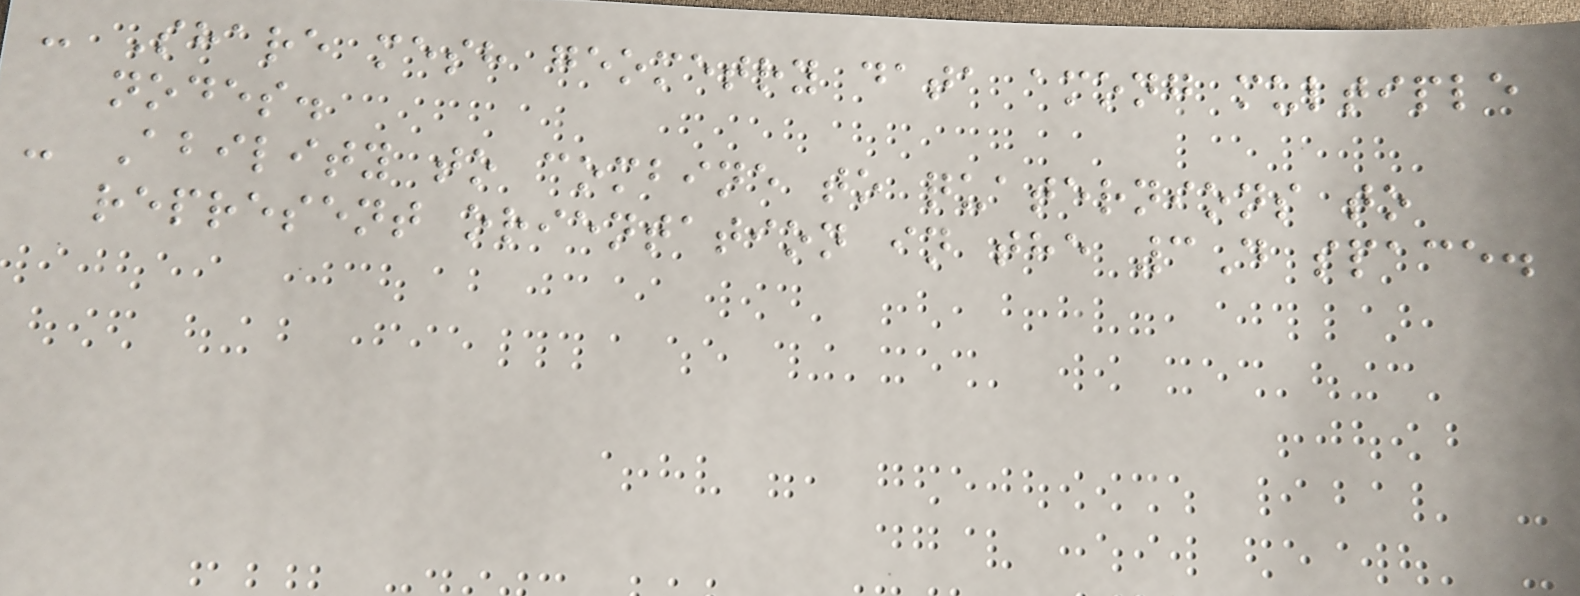- Share mesh geometry data among multiple
nodes.
- Ability to combine to quaternions to
represent orientation in the 3D space.
